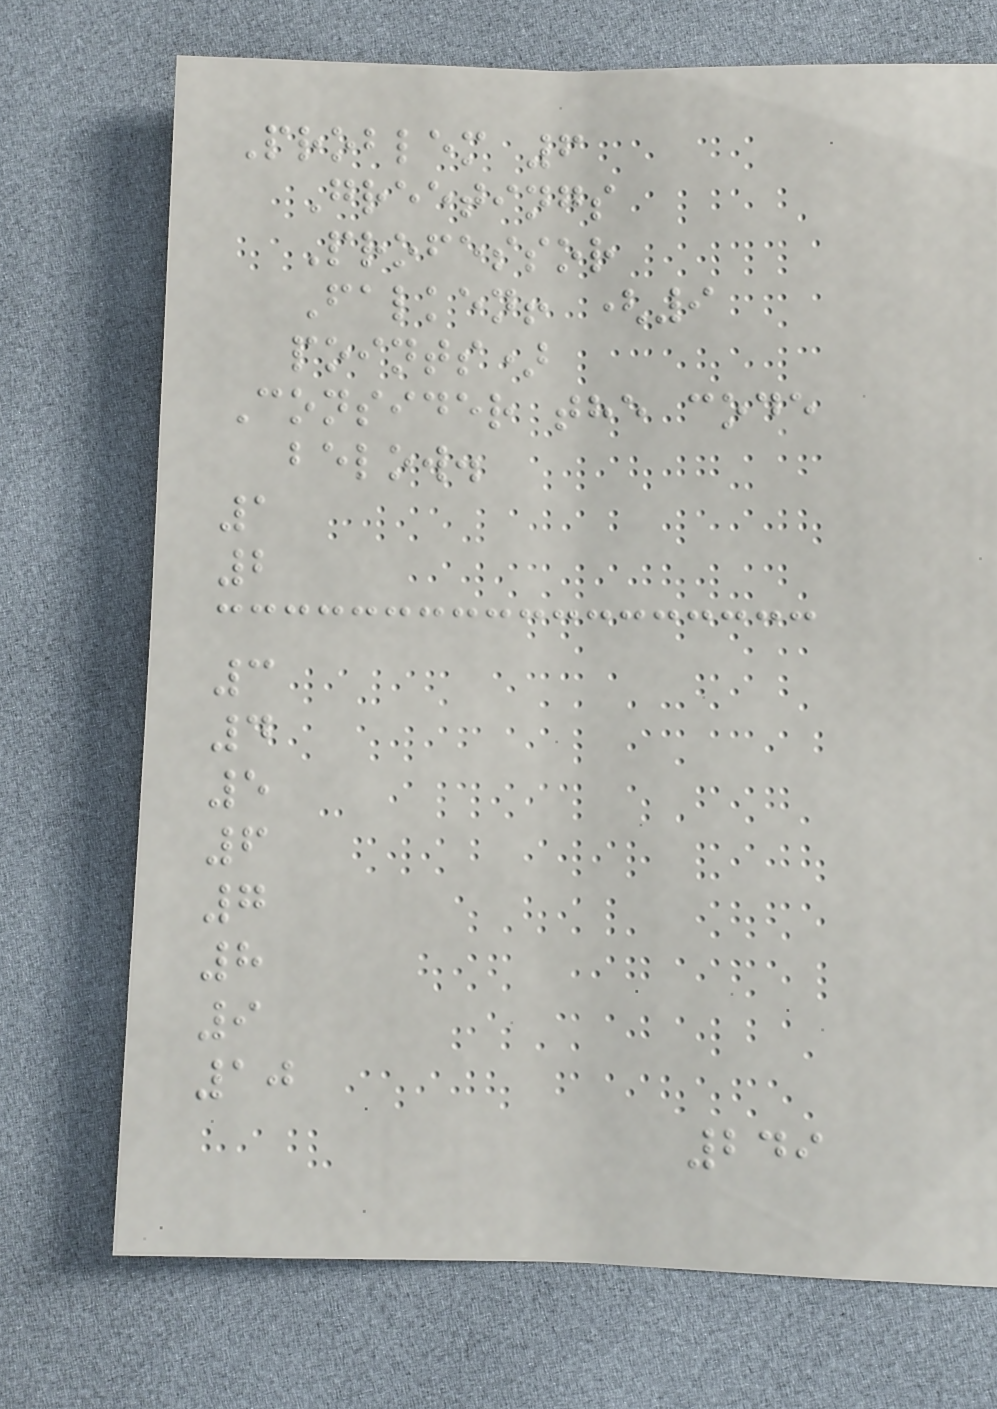Problem 6
Greetings
Professor
Falken! (9
points)
Consider the code
below.
1
2
3
4
5
6
7
8
9
10
249
